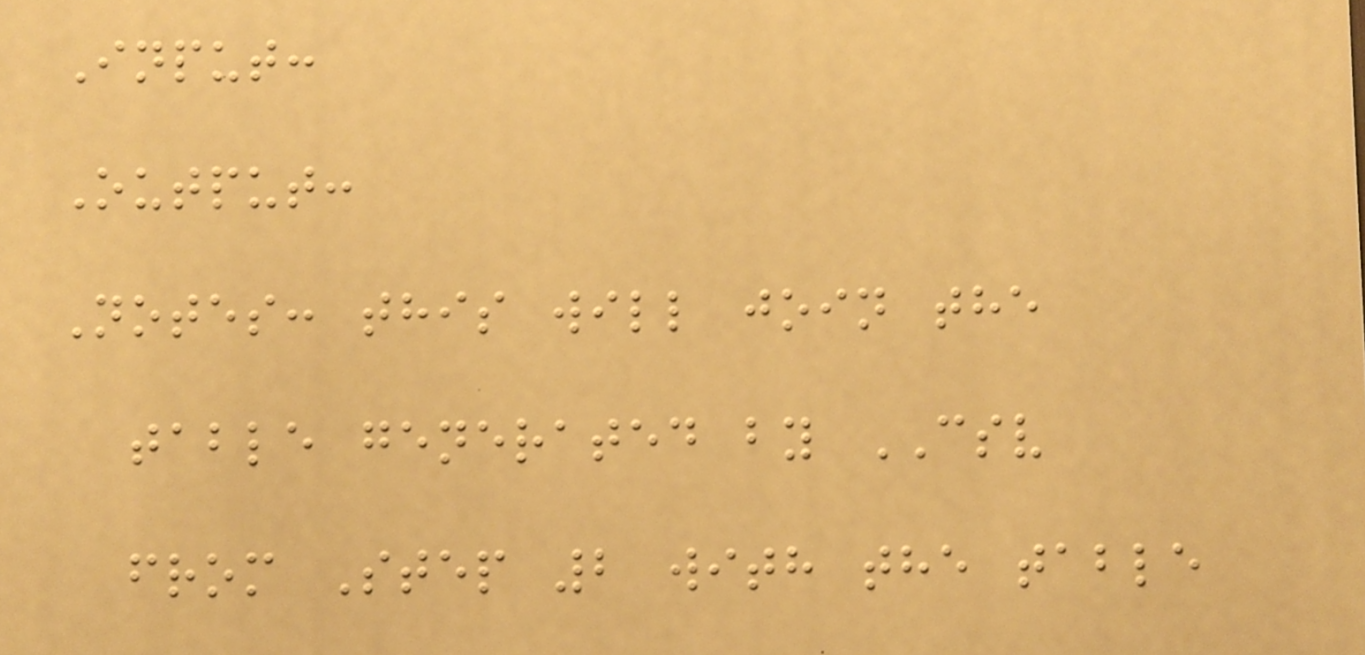Input:
Output:
Notes: this will join the
table generated by CSV
from Step 2 with the table
